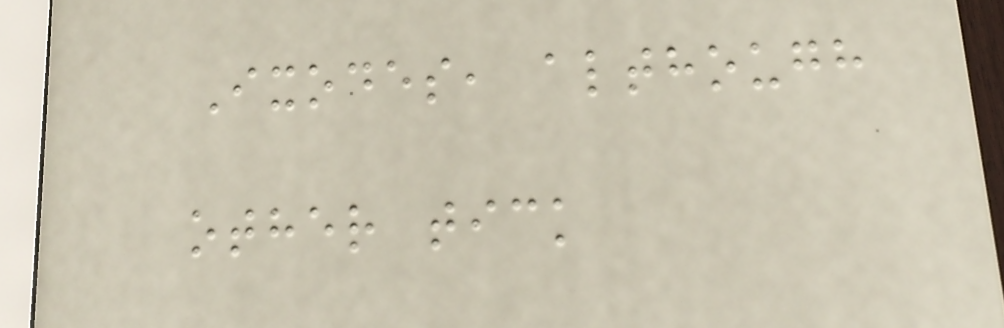Ixodes, although
other tick
